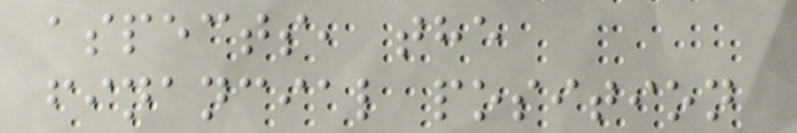aspects, the
financial position
